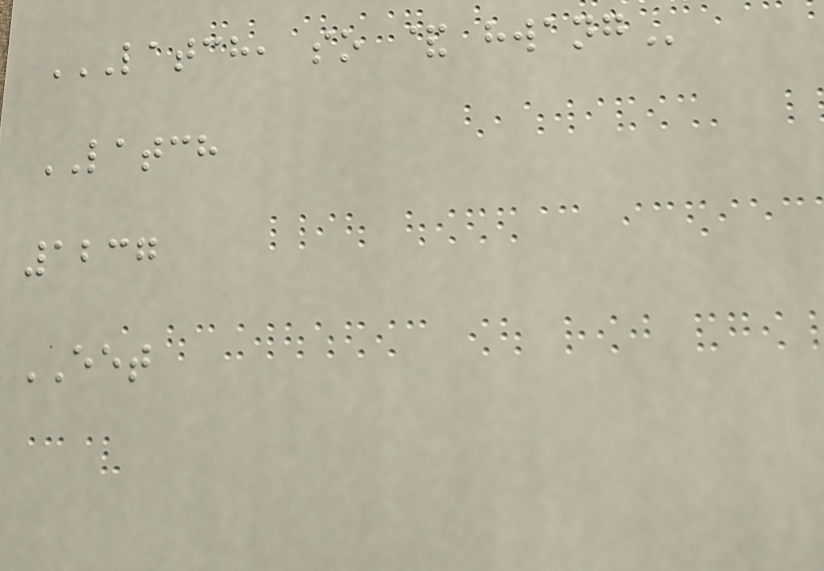LATCH, SO & HWANG
LATCH
1237
EET
